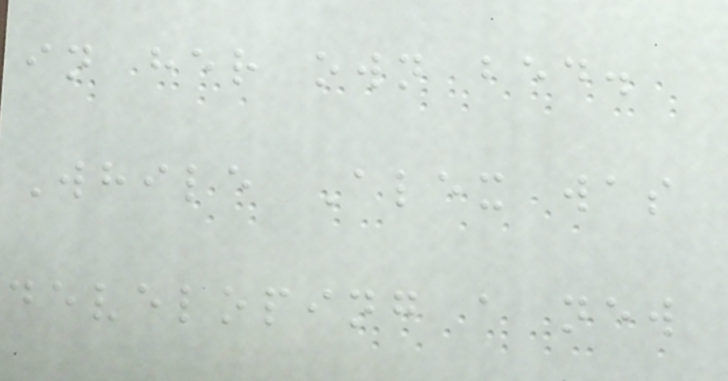in her own bed.
While Alex was
developing a new
